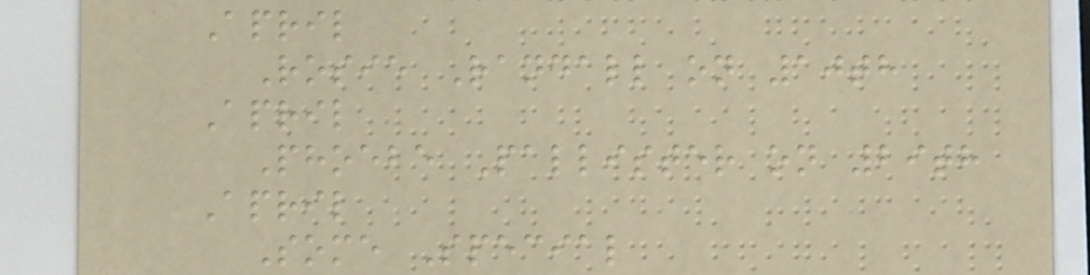April
Rosie Randall on 10th
April
Phoebe Pallister on 29th
April
Some Special
